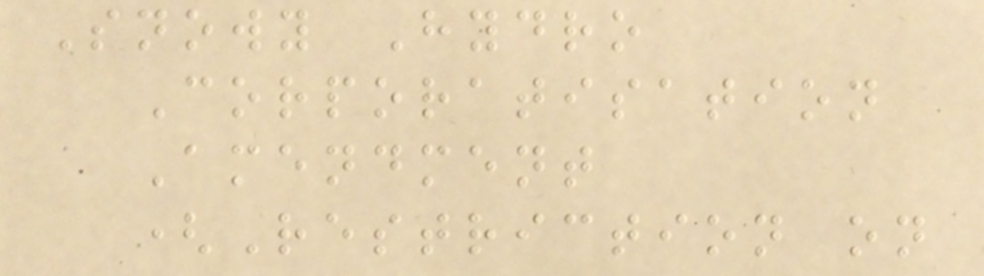Snowy Hydro
Corporatisation
Amendment
(Restriction on
